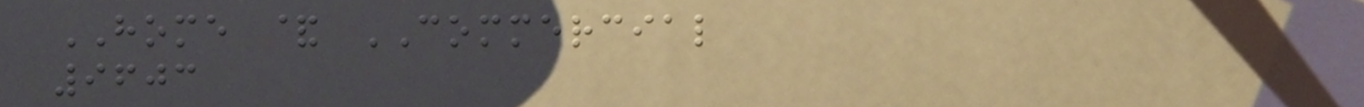HOME & COMMERCIAL
9603
